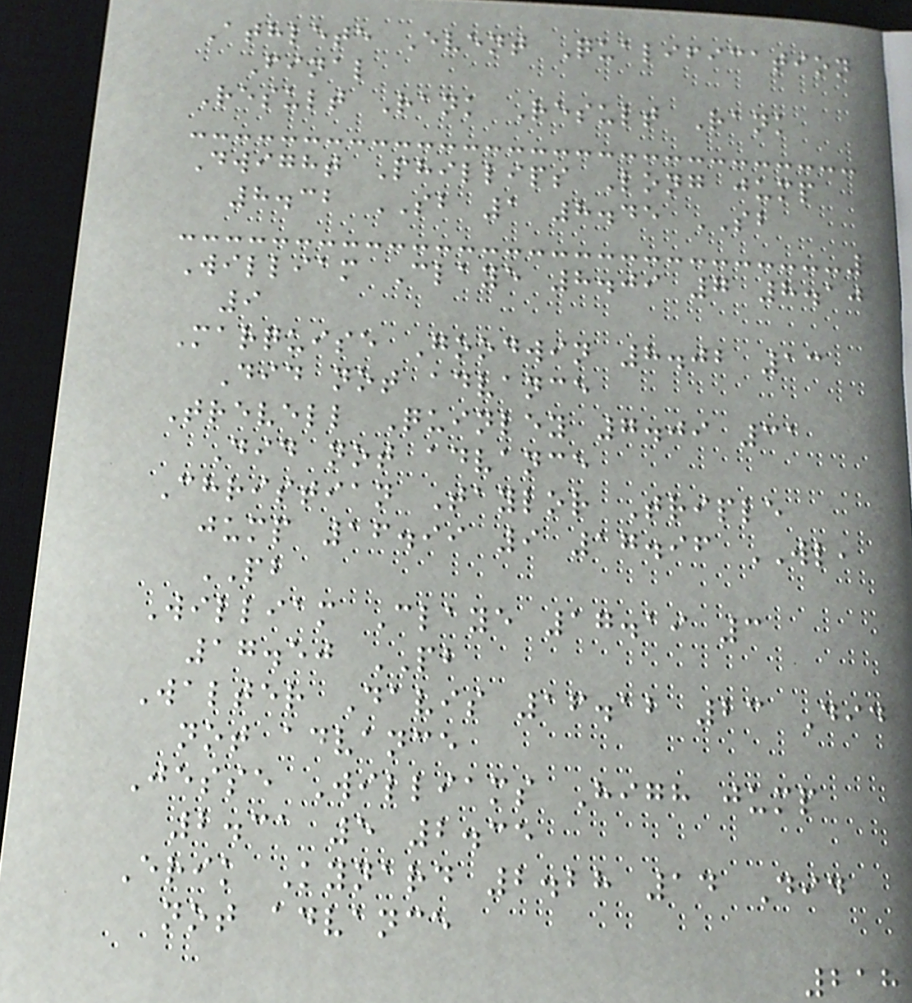Athlete Event Qualification
Final
Result Rank Result Rank
Dwight Phillips Long jump
8.32 SB 1 8.45 SB
William Claye 8.09 7 8.10
9
Marquise Goodwin 8.02 13
Did not advance
Trevell Quinley 7.09 31
Did not advance
Christian Taylor Triple
jump 16.99 9 17.96 WL,
PB
William Claye 17.19 3
17.50 PB
Walter Davis 16.12 23 Did
not advance
Jesse Williams High jump
2.31 5 2.35
Erik Kynard 2.28 14 Did
not advance
218
